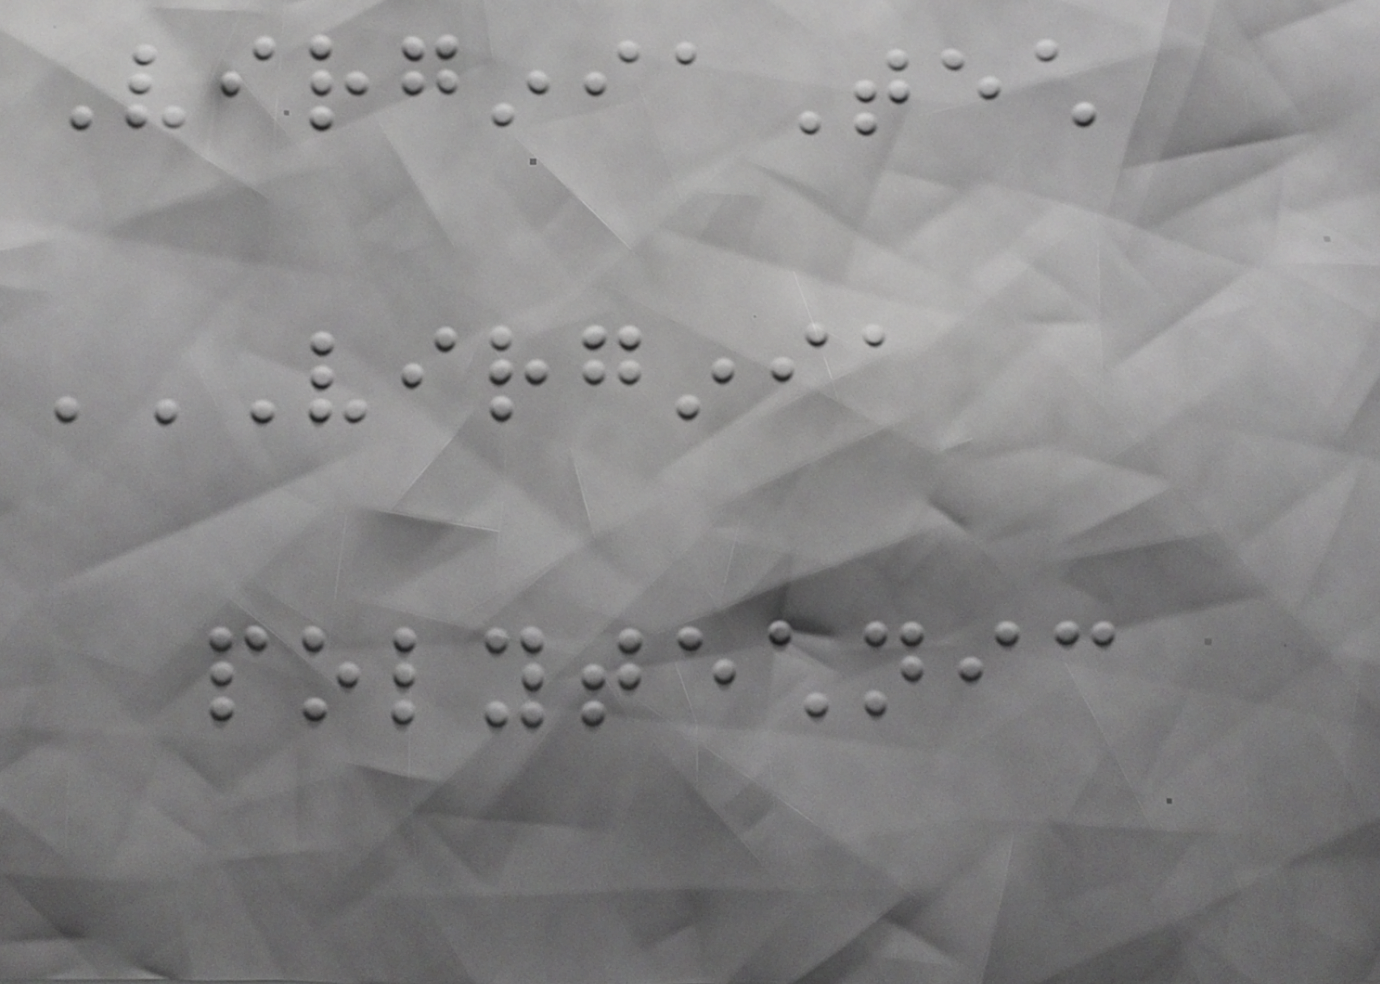VirginiaTech
VIRGINIA
POLYTECHNIC
